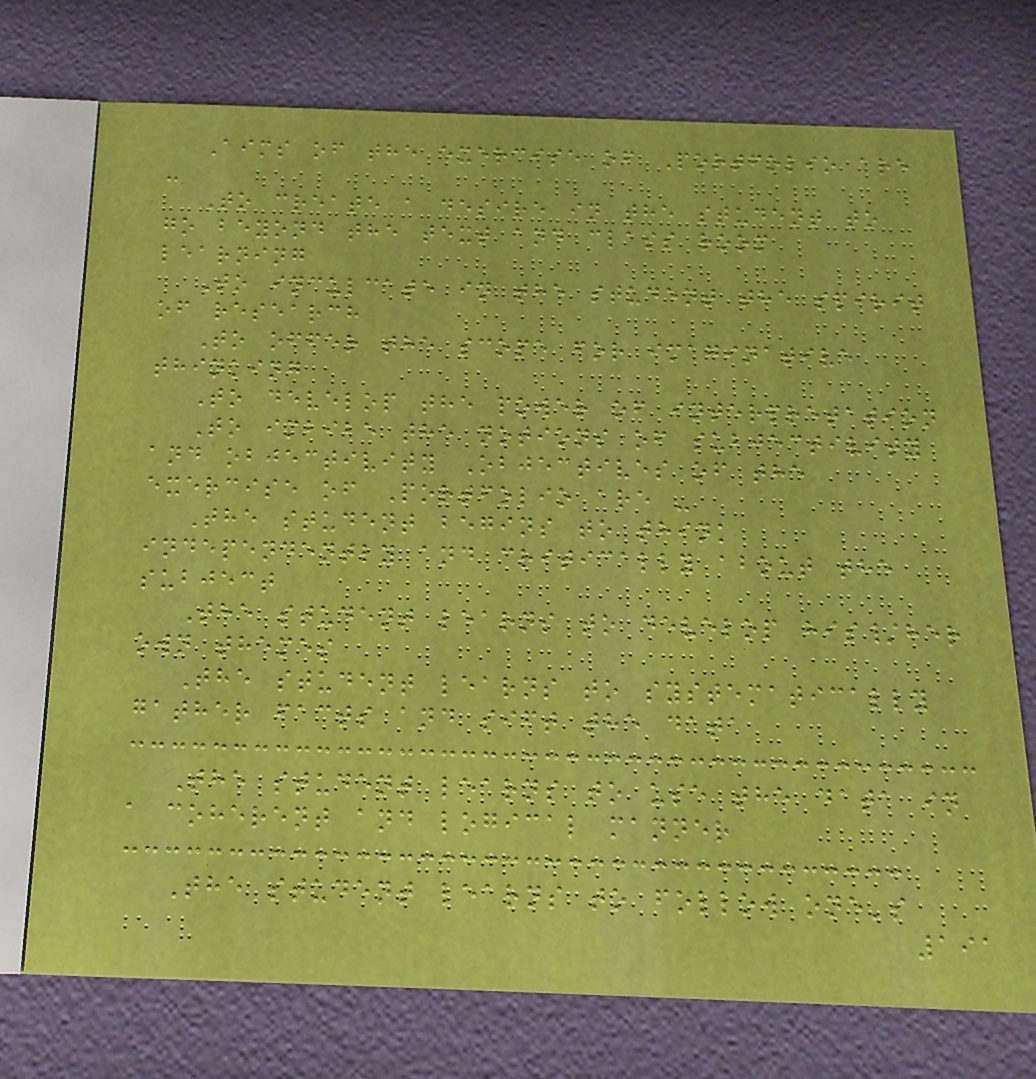Aims of the exercise of Portfolio are
-
To create a desire in the student to
go beyond the text and class room
learning
To inculcate in the student the spirit
of research
To offer the scope for imaginative
thinking
To develop the power of interpretation
To imbibe the notions of subjectivity
and objectivity Objectives of the
exercise of Portfolio are -
The student begins to think
independently and critically about the
subject
The student learns to develop his/her
own themes
The student learns to systematically
gather facts and sift the data
The student learns to use the data in
a coherent and logical manner
The student learns to follow one's
191
